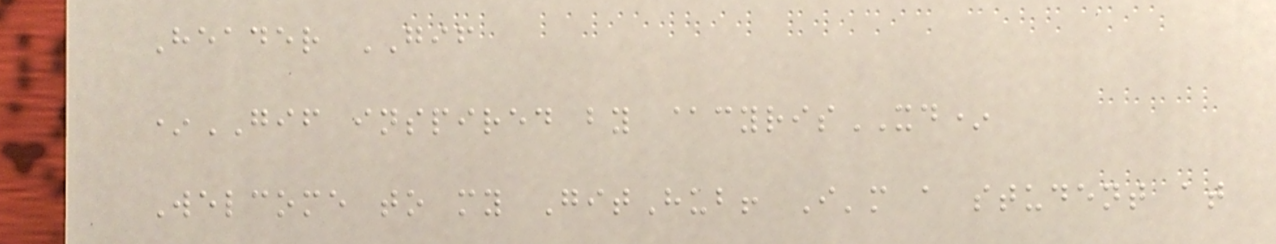Header GIF
*GIF inspired by @cyrisXD*
Welcome to my GitHub! I'm a student at
